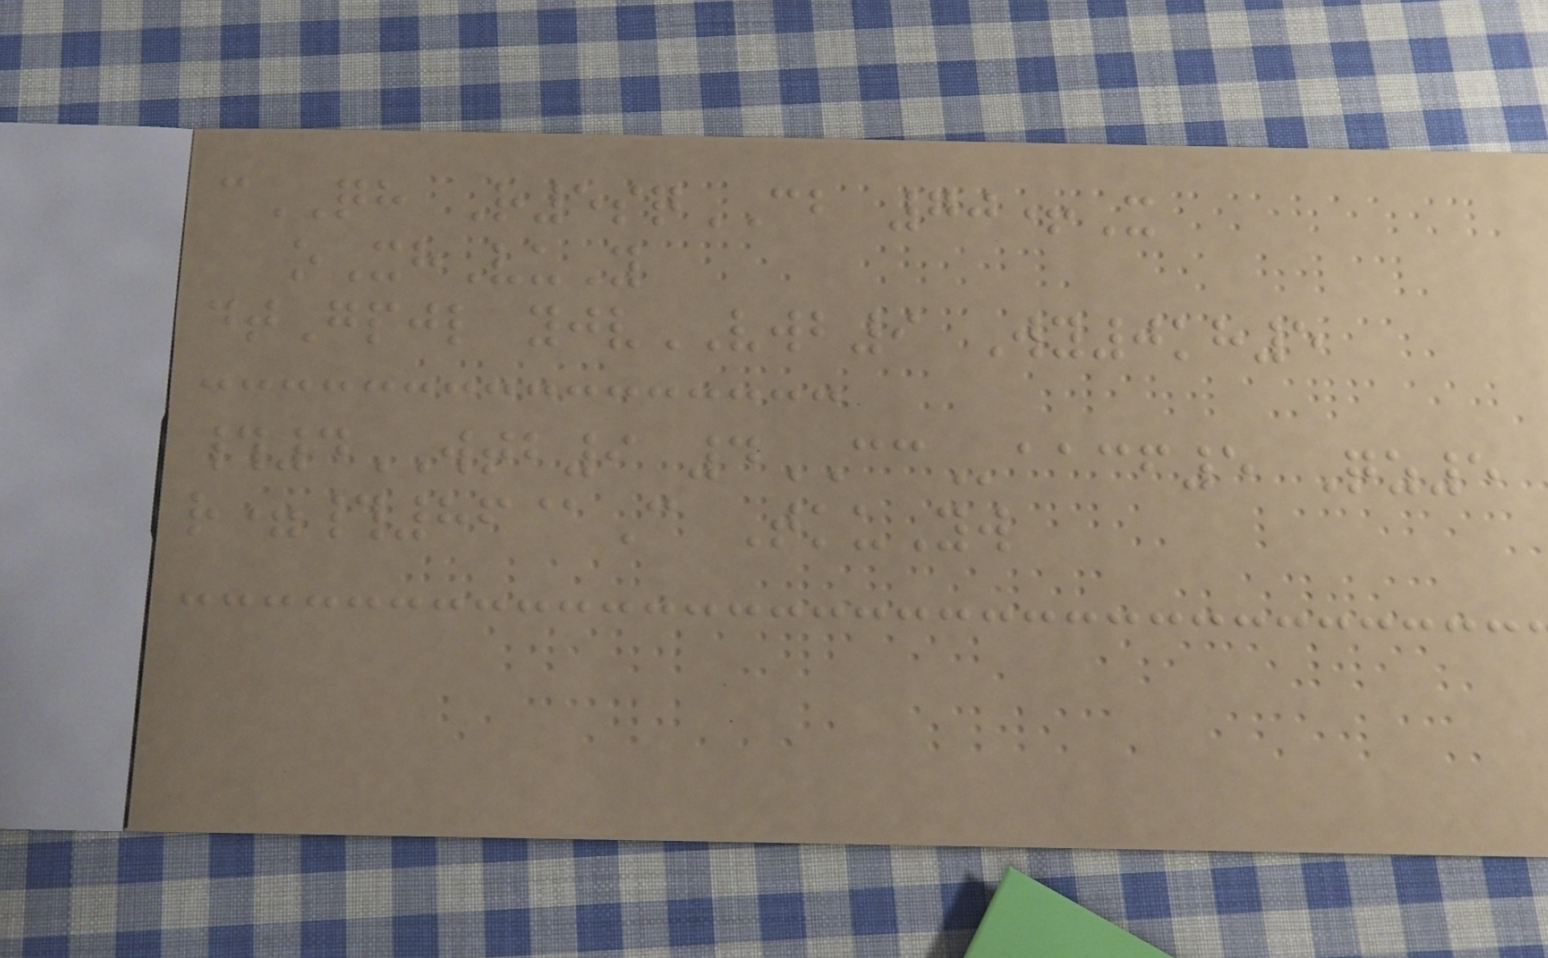cQH R5sqCB 70+X
oXhVuY
dtGpjl yjvVWB9 Wy0kh5
#4WTB9 4CCaacf5 Qz5
r=#86@C TkuYw
